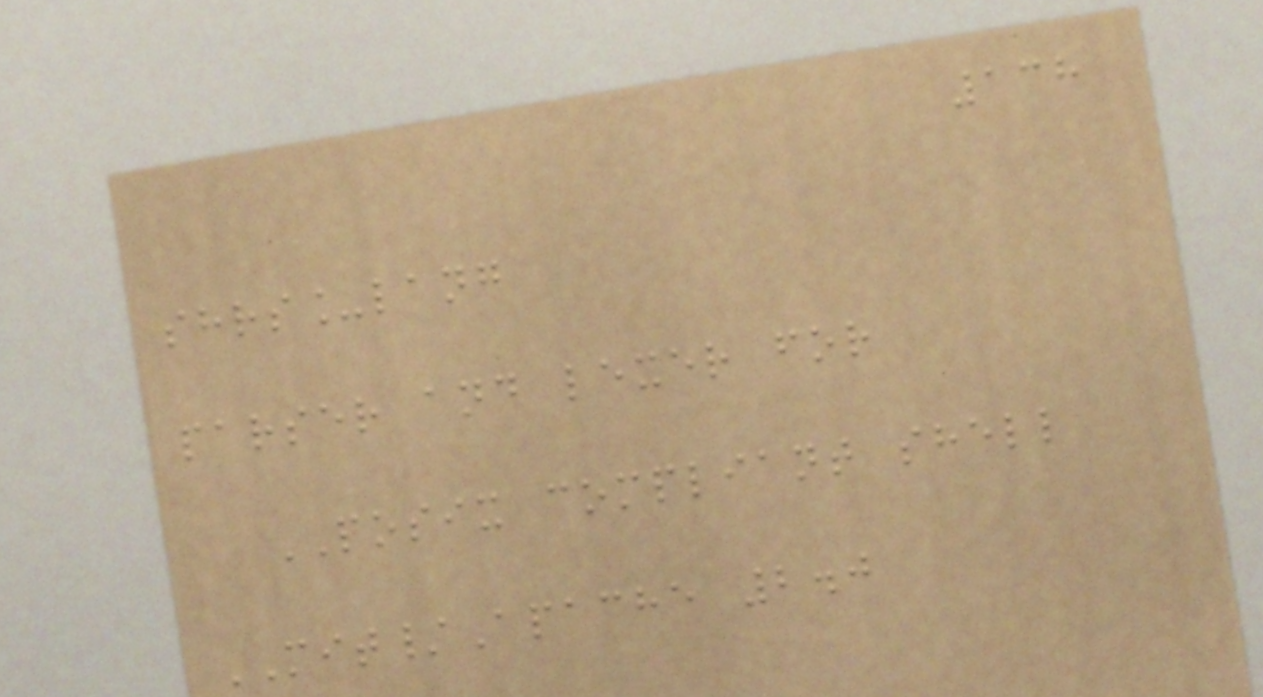138
shrs_lang
parser and lexer for
POSIX compliant shell
MIT/Apache 2.0
